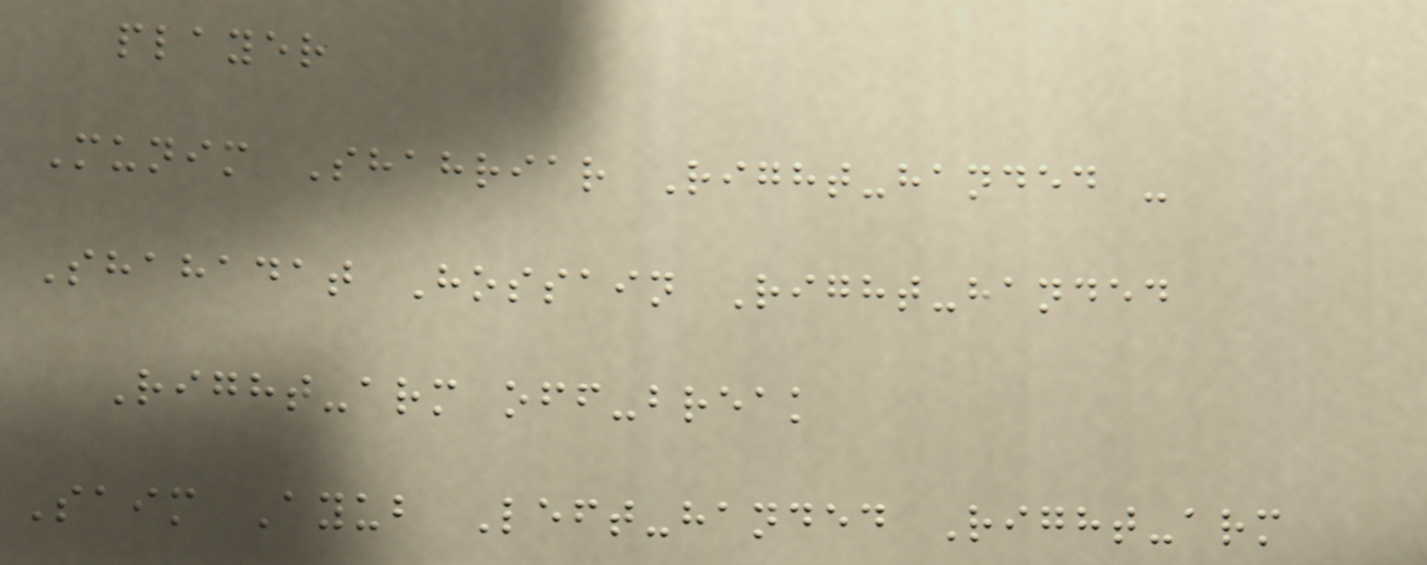player
Munim Shahriar Right-handed -
Shahadat Hossain Right-handed
Right-arm off-break
Saim Ayub Left-handed Right-arm
